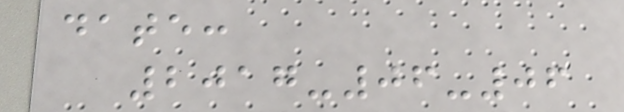date:
2017-06-06
